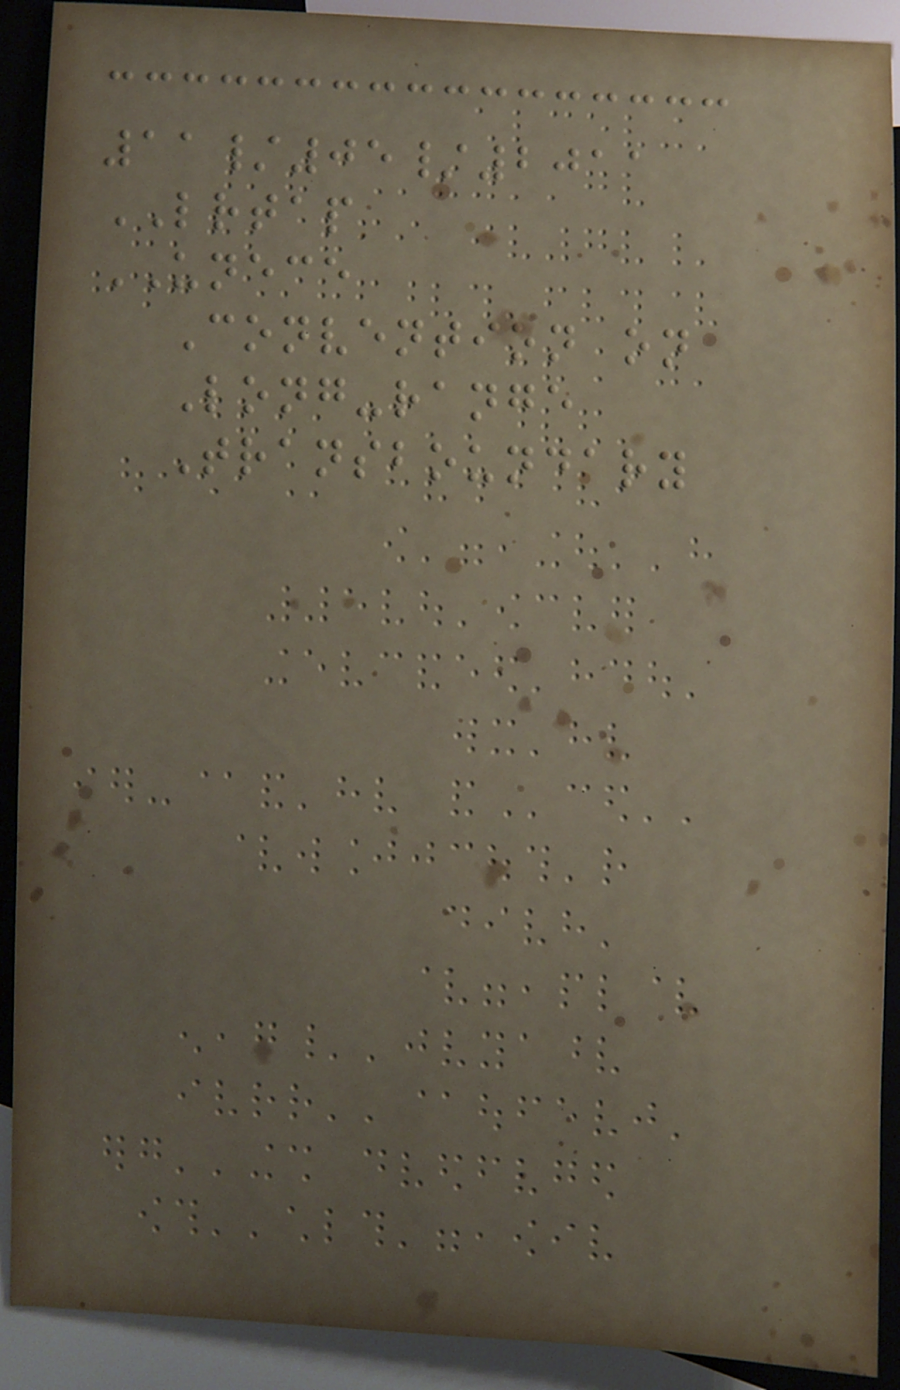11/05/2011
LRTAP
UNECE
Convention on
Long-range
Transboundary
